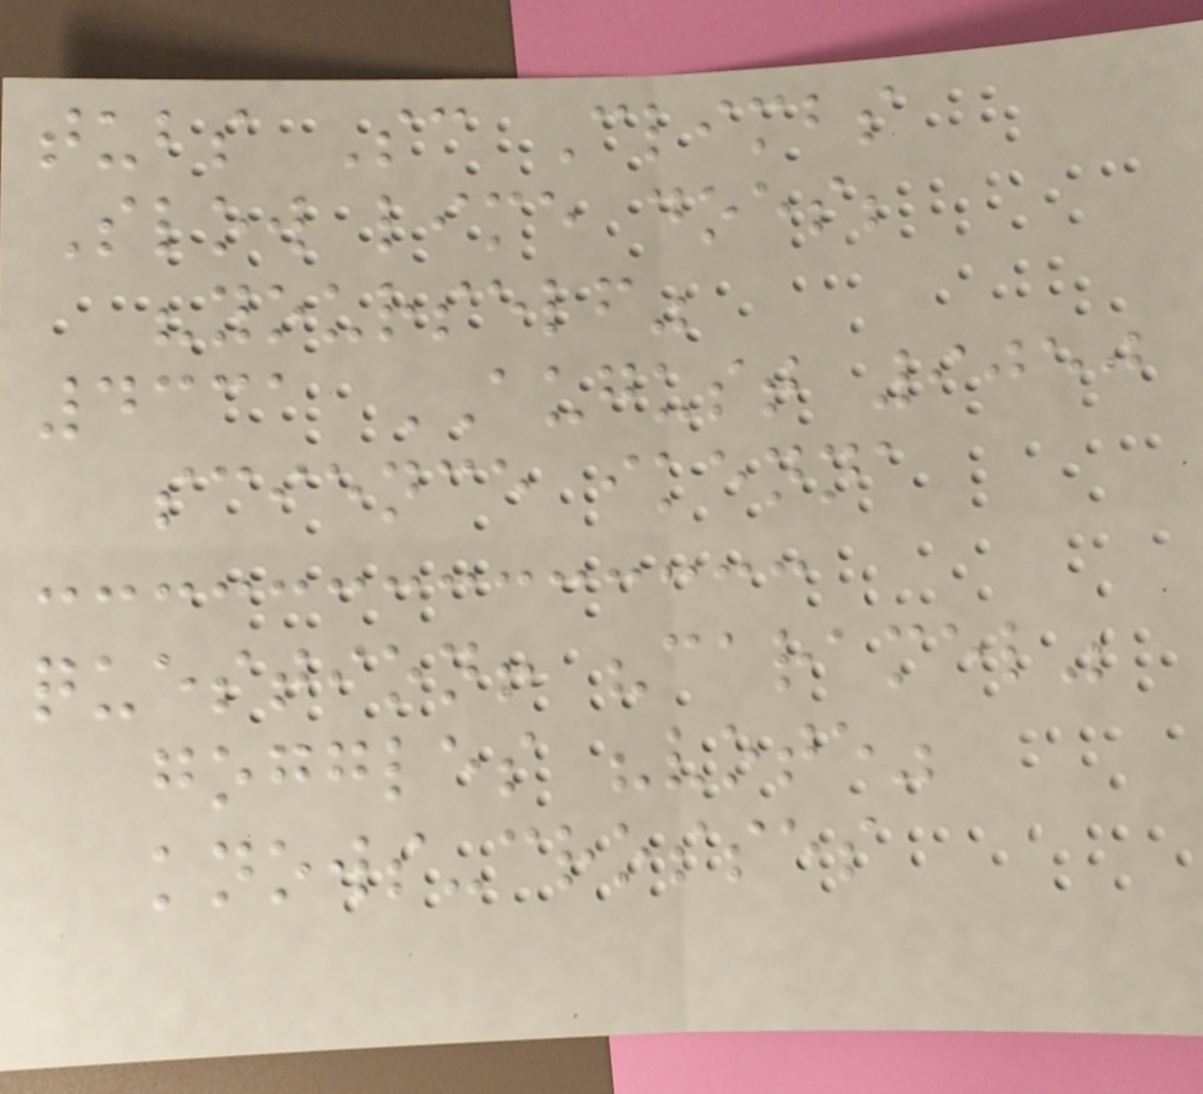tubs Sc Climbs
Slow lime does;
"yourself"
4331 AUGUST 9050
science ikenna
question! "caramel"
goggles "vote"
knows-crosses
